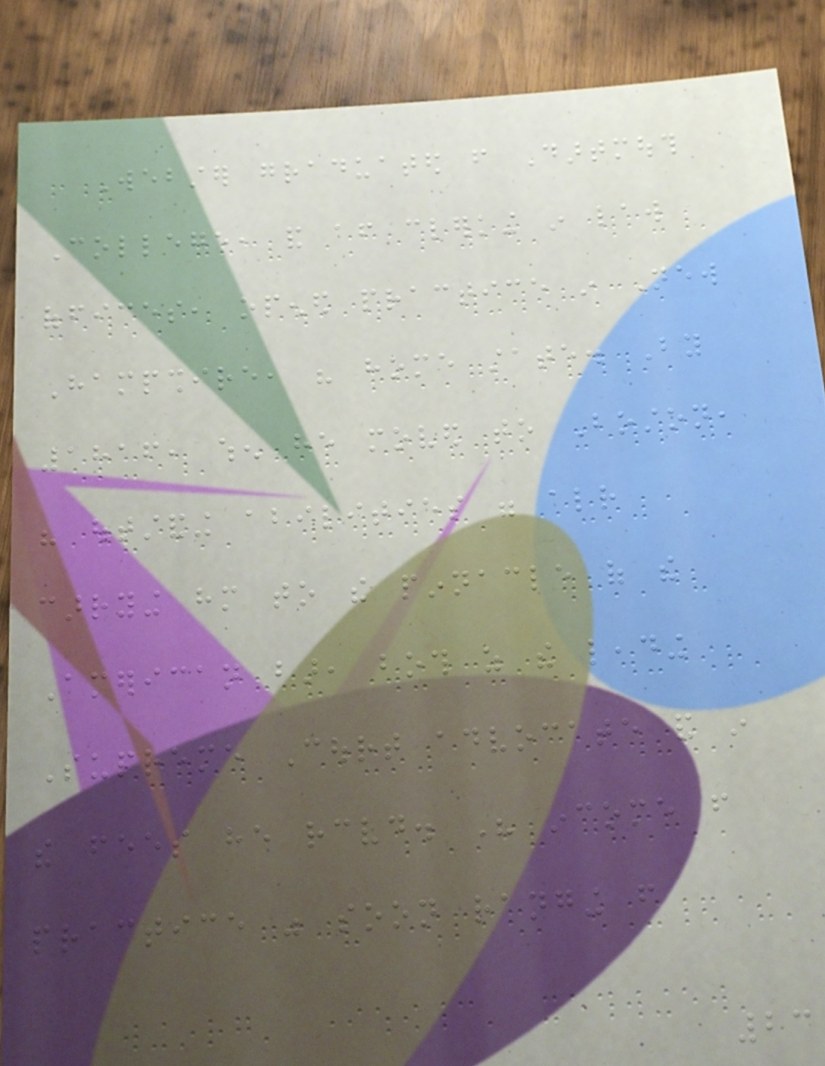Webster graduated from Dartmouth
College, and after clerking in law
offices, opened practice in New
Hampshire, his home state. By
1816, when he moved to Boston,
his outstanding abilities were already
carrying him to the pinnacle of the
American bar, both as the leading
Supreme Court advocate and in
the fees he received. His income from
practice was soon ranging from
23
